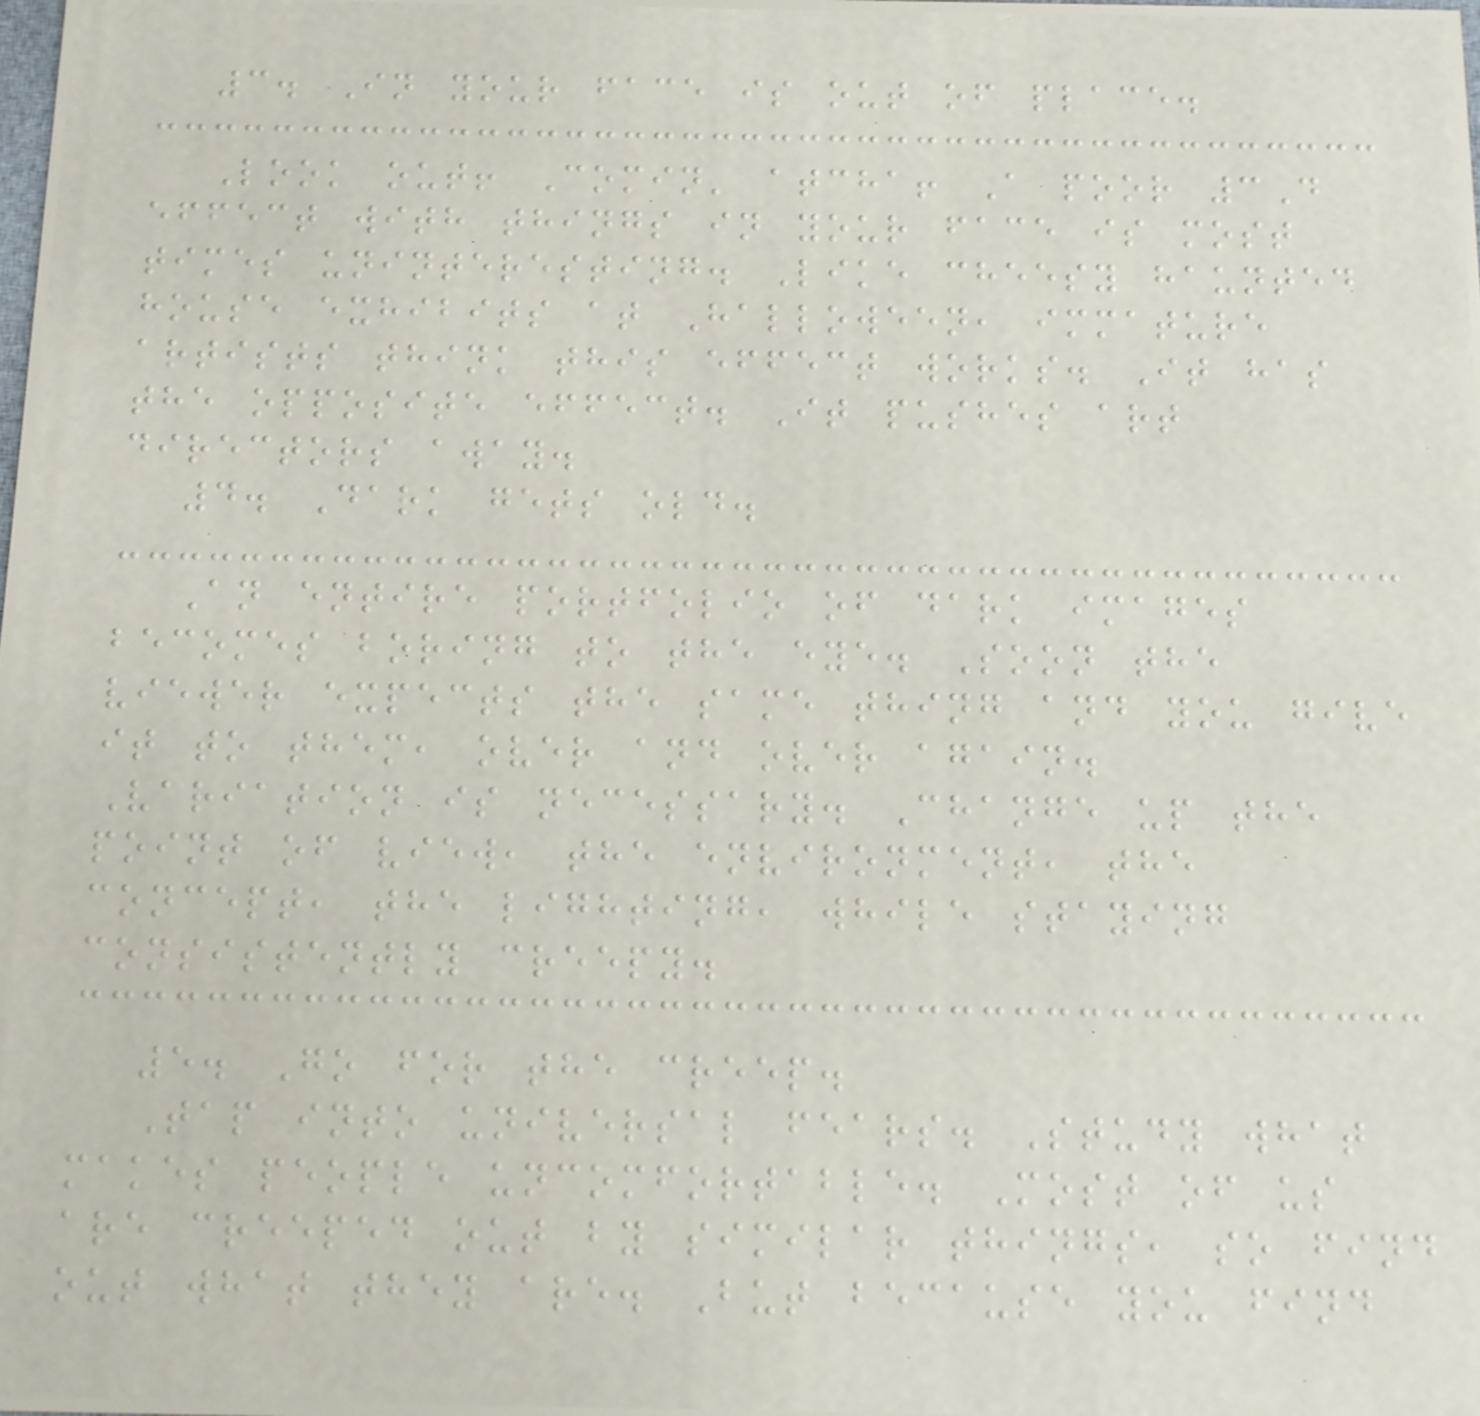3. In your face is out of place.
Look out! Comin' atcha! A poor 3D
effect with things in your face is most
times uninteresting. Like cheesy haunted
house exhibits at Halloween, immature
artists think this effect works. It has
the opposite effect. It pushes art
directors away.
4. Dark gets old.
An entire portfolio of dark images
becomes boring to the eye. Soon the
viewer expects the same thing and you give
it to them, over and over again.
Variation is necessary. Change up the
point of view, the environment, the
concept, the lighting, while staying
consistently creepy.
5. Go for the creep.
Tap into universal fears. Study what
makes people uncomfortable. Most of us
are creeped out by similar things, so find
out what they are. But because you find
